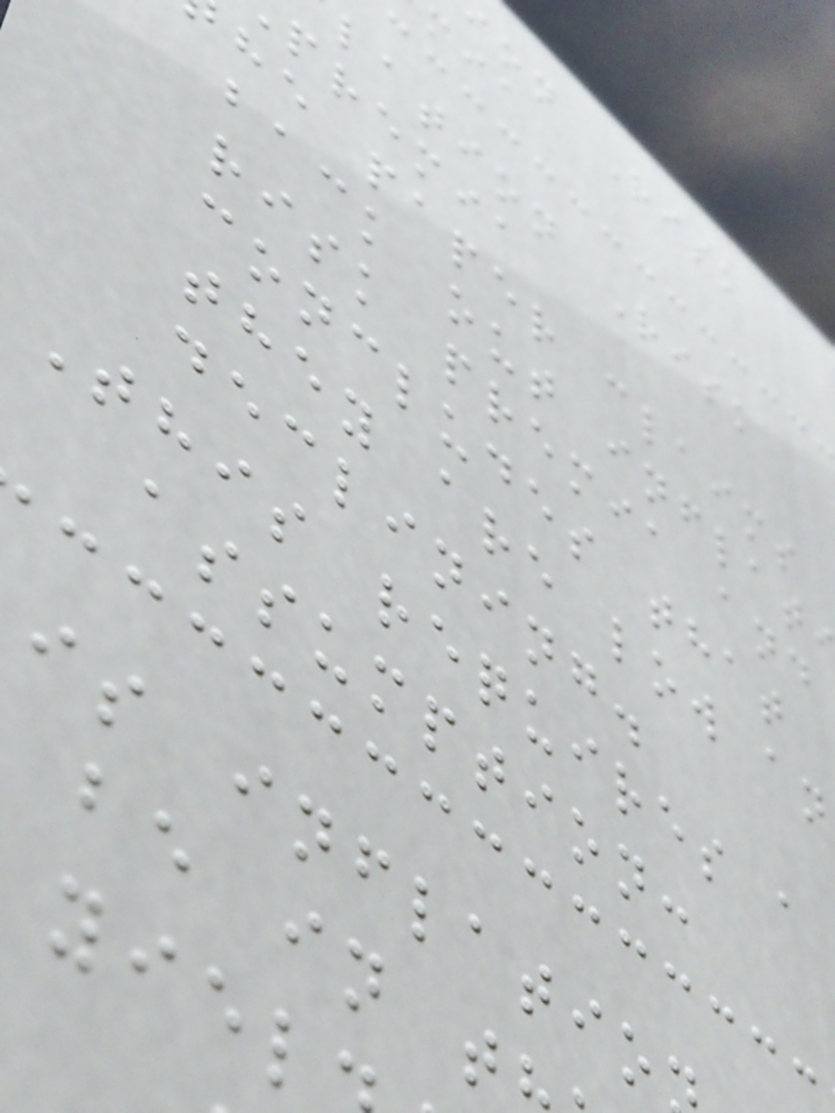ion Risk
lation Risk
premia
he paper claims
back out inflat
risk premia and
concludes that
they are low an
declining.
This requires a
assumption:
is inflatio
be in t
yiel
